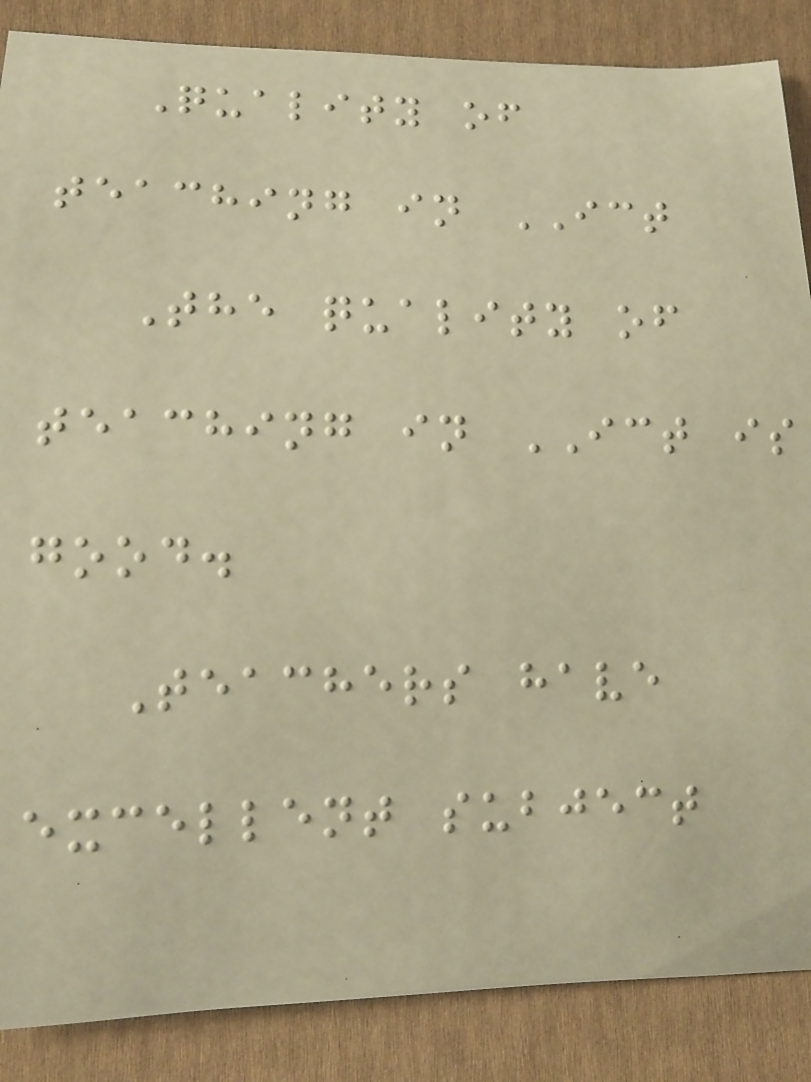Quality of
teaching in ICT
The quality of
teaching in ICT is
good.
Teachers have
excellent subject
